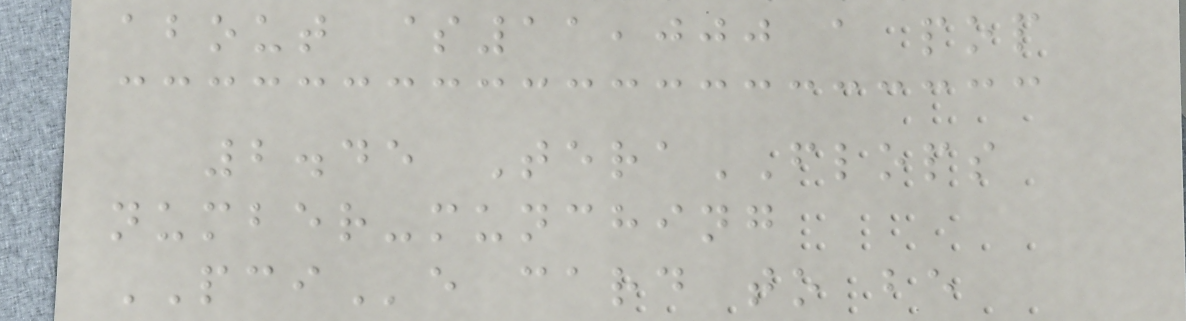about $11,000 a pop
2.45 TeraFLOPS
number-munching
PCIe card to be
